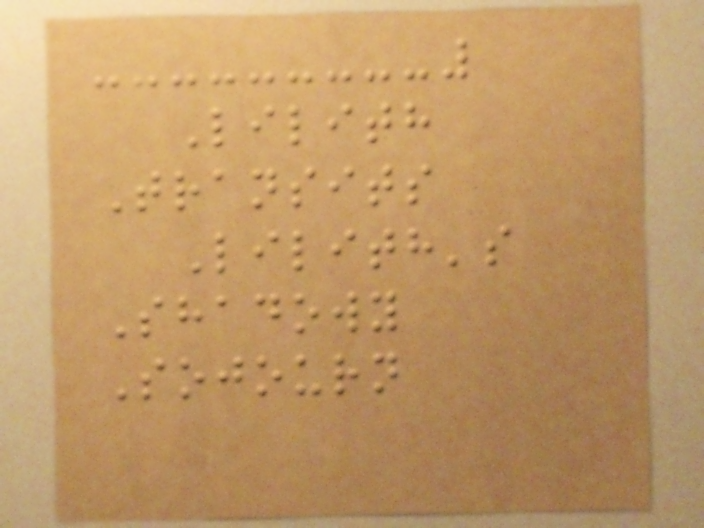Lilith
Transits
Lilith's
Shadowy
Sojourn
